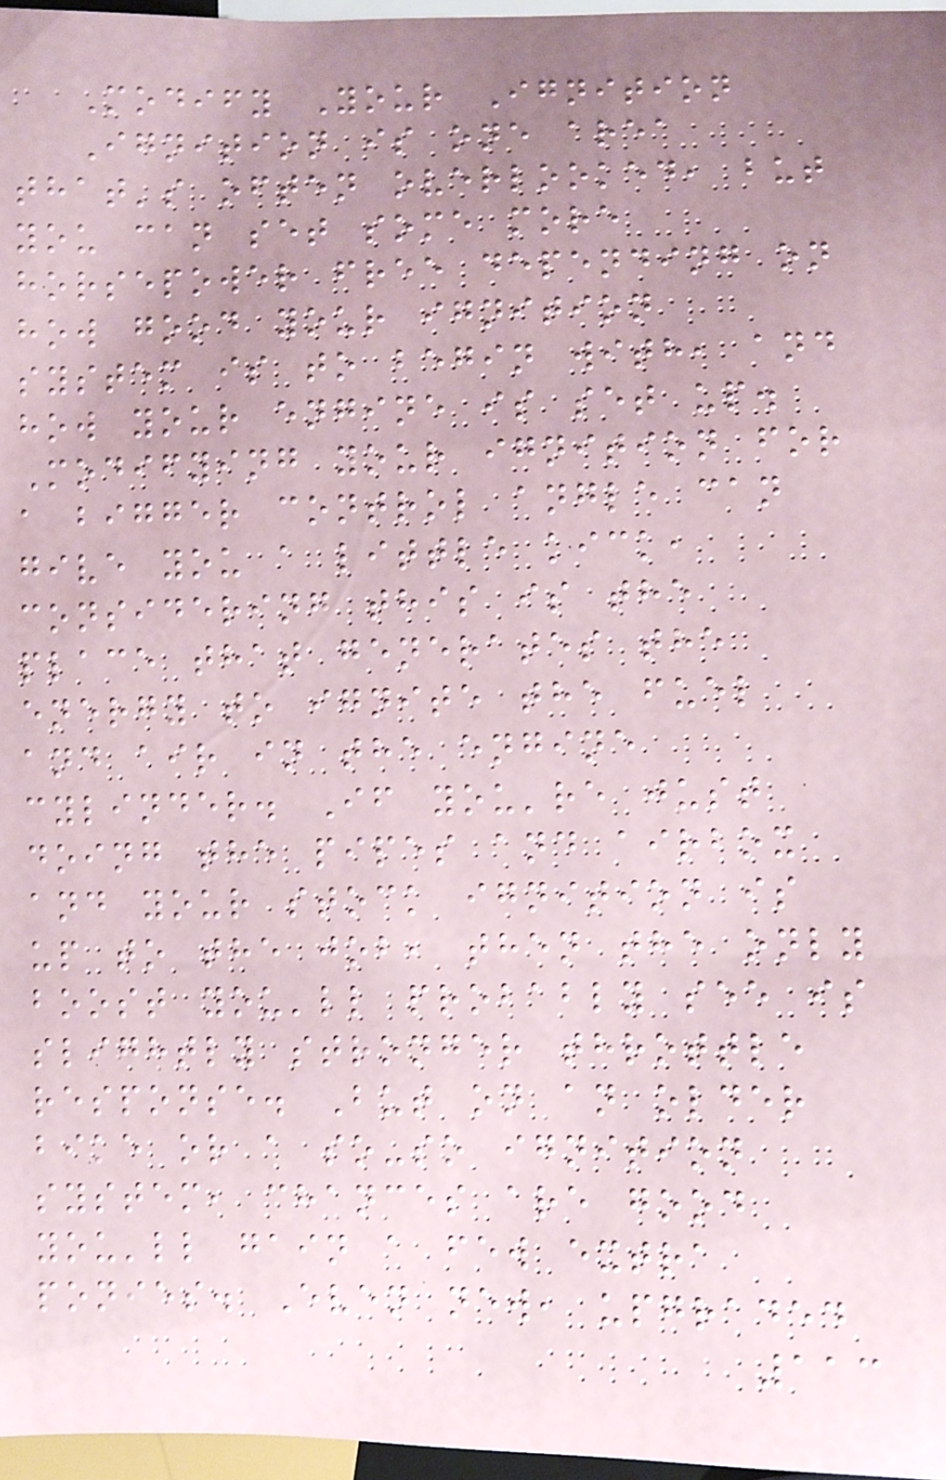Modify Your Ignition
Ignition is one area
that's often overlooked, but
you can set some more
horsepower free depending on
how good your ignition
system is to begin with, and
how your engine is set up.
Modifying your ignition for
a bigger control angle can
give you a little kick,
considering this is the
place that generates the
energy to ignite the fuel
and air in the engine
cylinder. If you're just
doing the pipes and airbox
and your stock ignition is
up to the job, then the only
boost you'll probably see is
slightly stronger throttle
response. But on an older
bike or a so-so ignition
system, chances are good
you'll gain a few extra
ponies. Even new, upgraded
113
